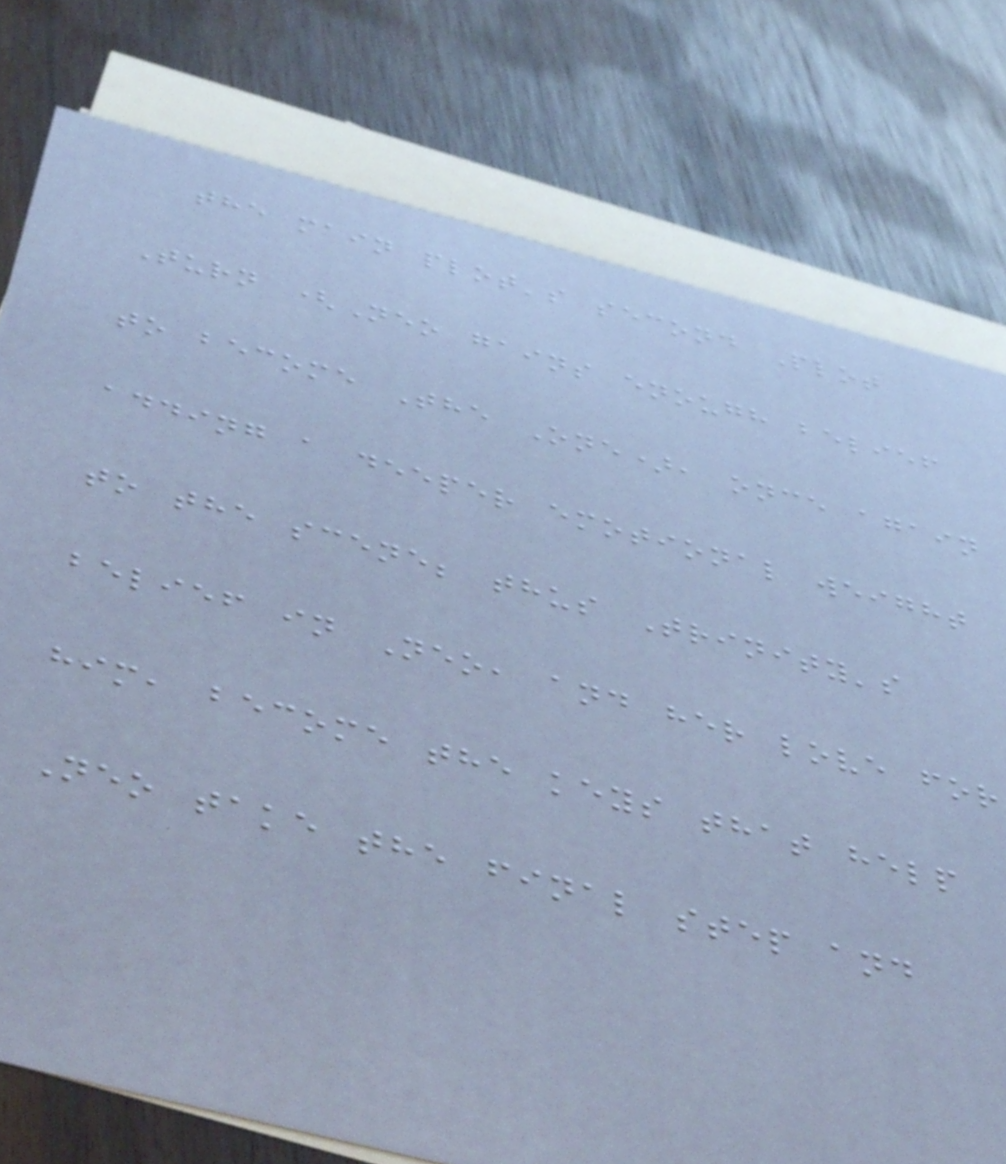the main plot's second Plot
Turn (Neo gains enough belief
to become The One), once again
adding a deeper emotional weight
to the scene; thus Trinity's
belief in Neo, and her love for
him, become the keys that help
Neo take the final step and
